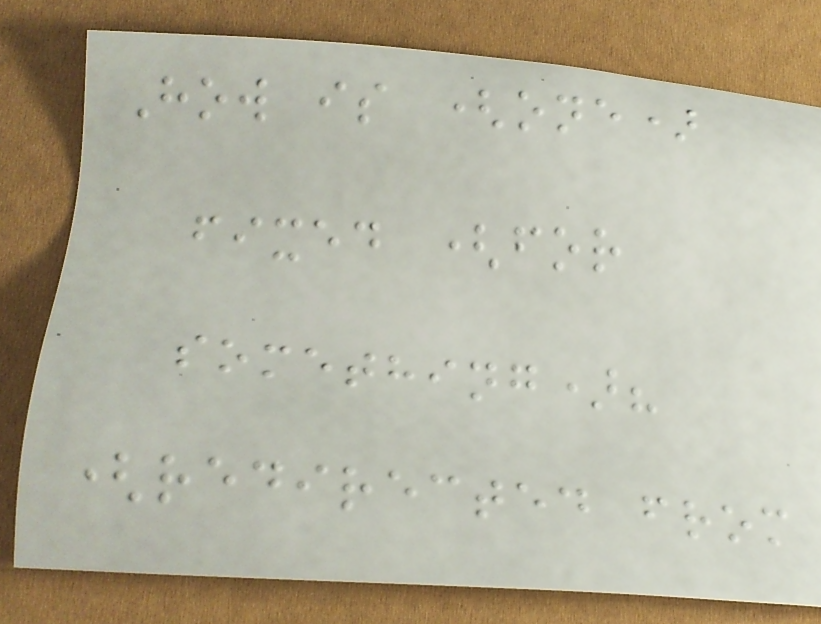How is (one)
fixed (for
something)?
(redirected from
